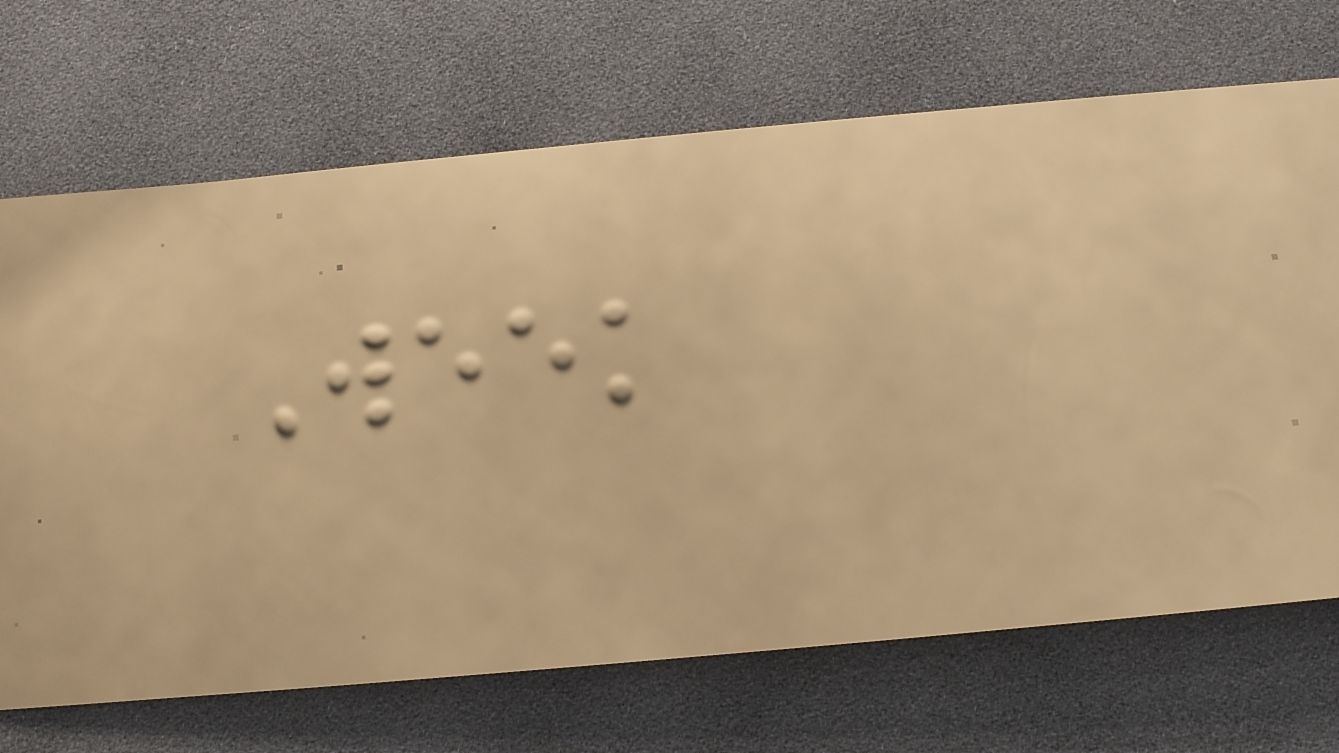Week
